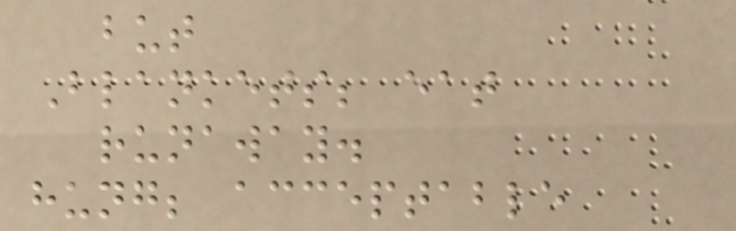but
Blankets; eat
runaway.
hung; acceptable
